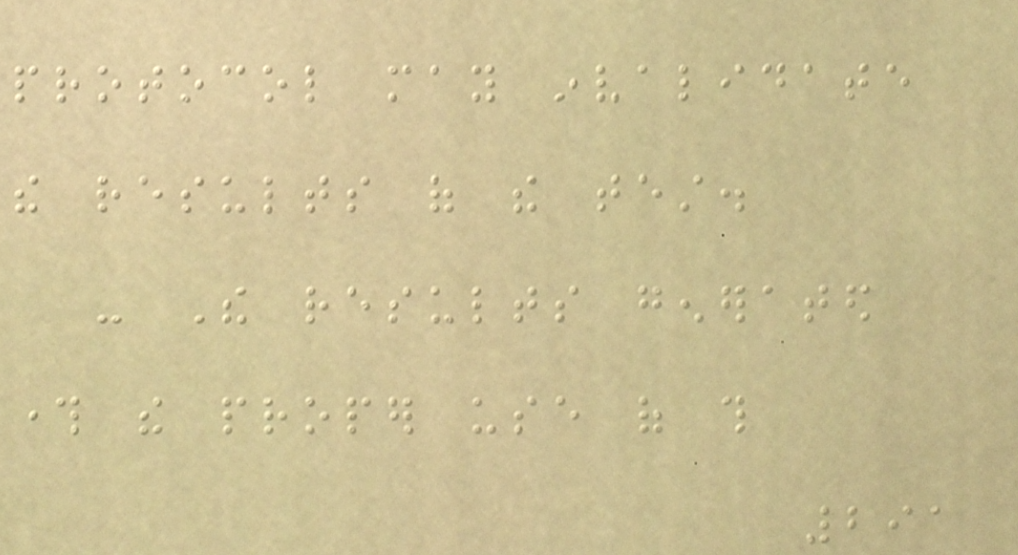protocol may invalidate
the results of the test.
- The results generated
through the proper use of this
291
